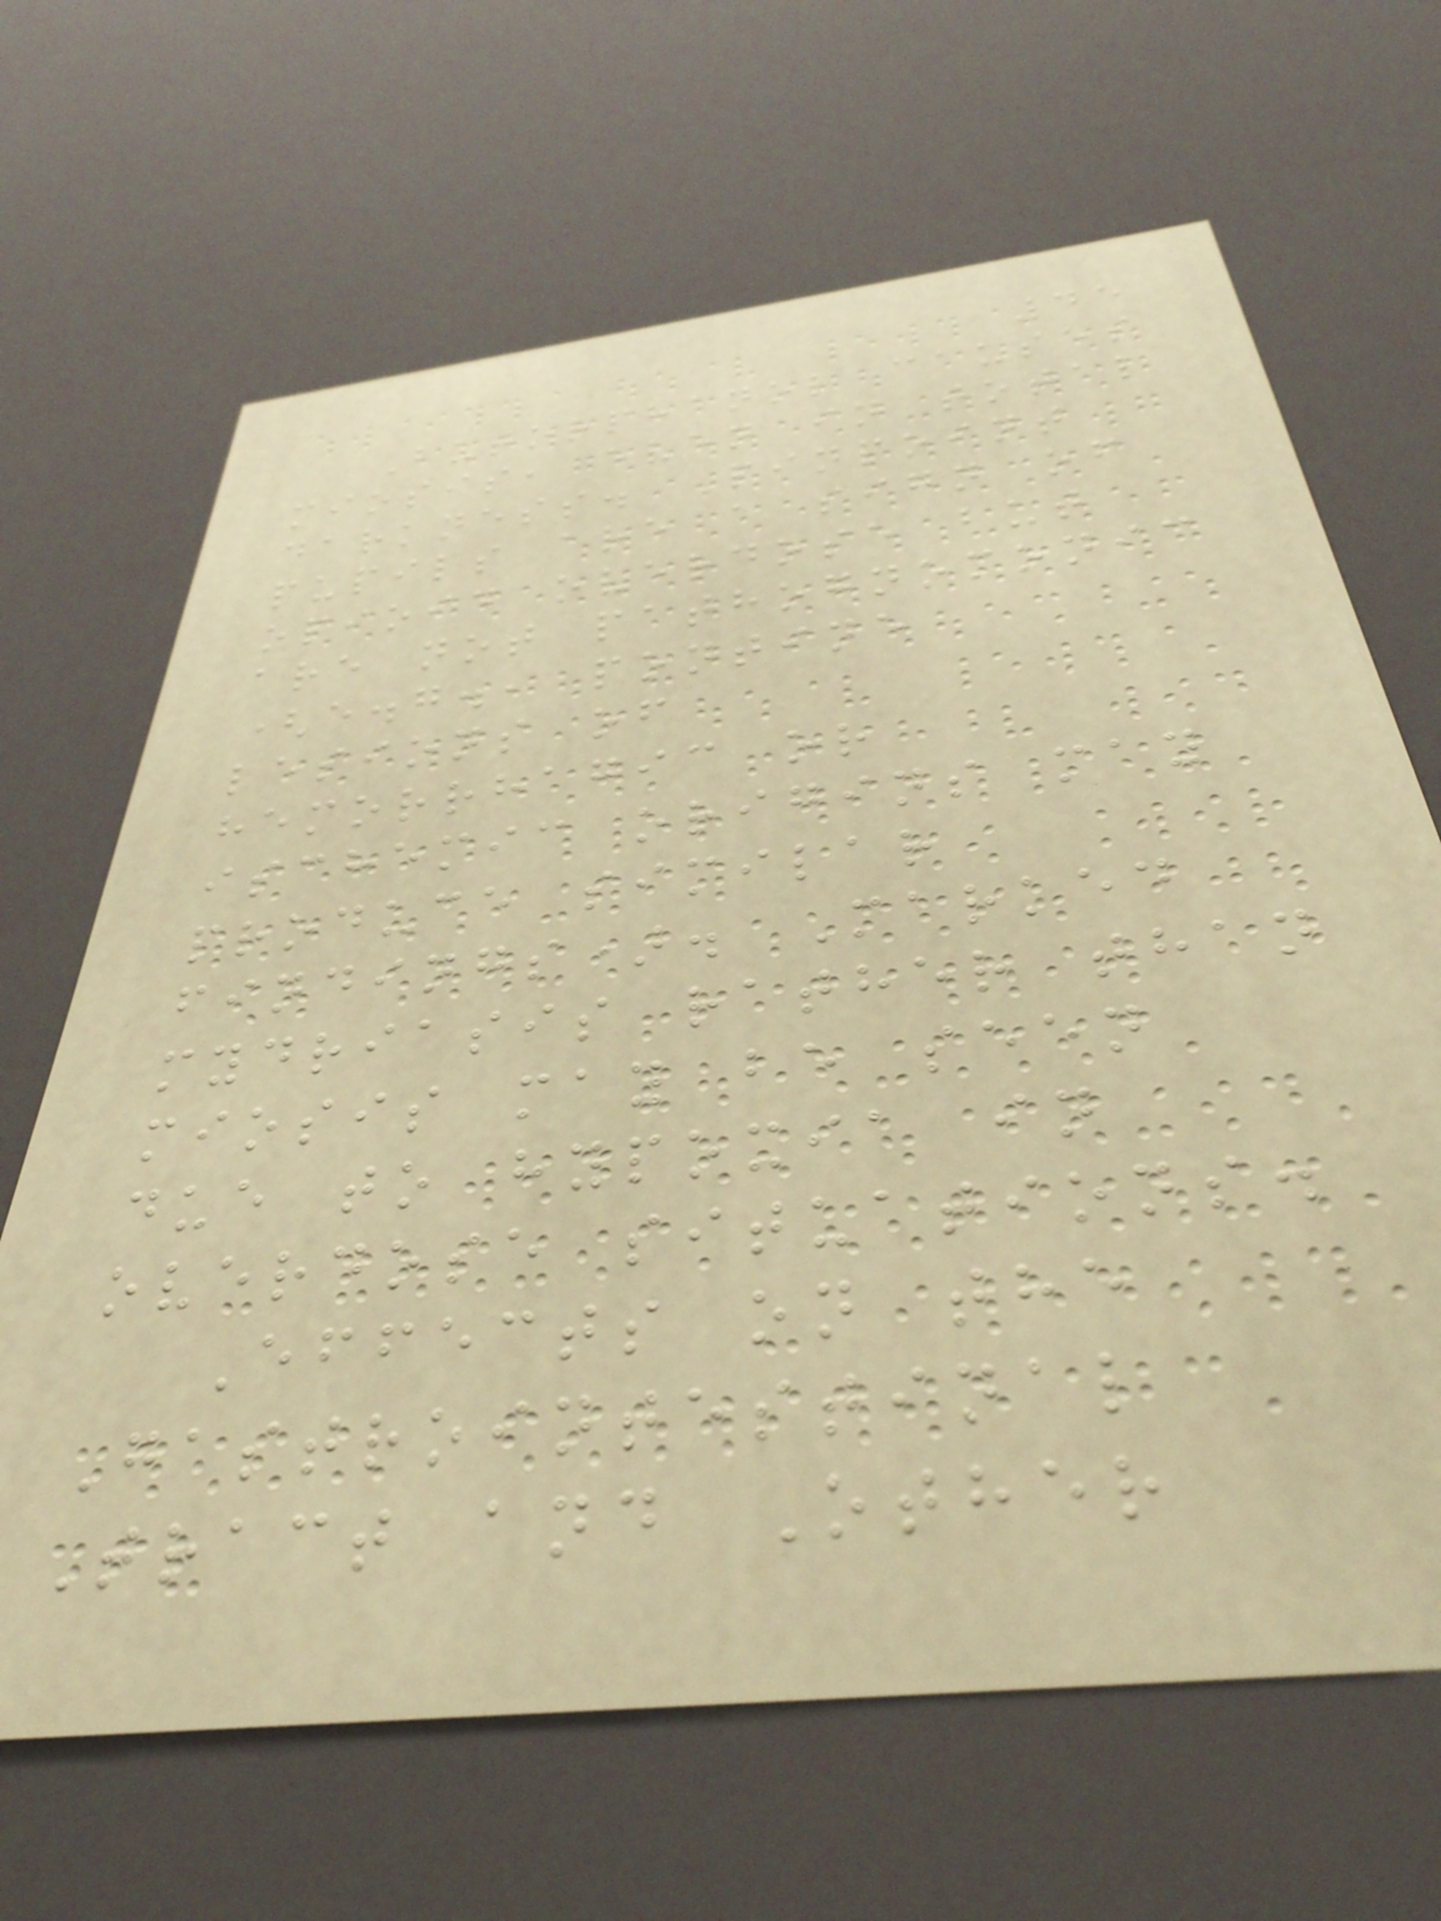45
Butorphanol causes
miosis, even in total
darkness. Pinpoint
pupils are a sign of
opioid overdose but
are not pathognomonic
(e.g., pontine
lesions of
hemorrhagic or
ischemic origins may
produce similar
findings). Marked
mydriasis rather than
miosis may be seen
due to hypoxia in
overdose situations.
Effects on the
Gastrointestinal
Tract and Other
